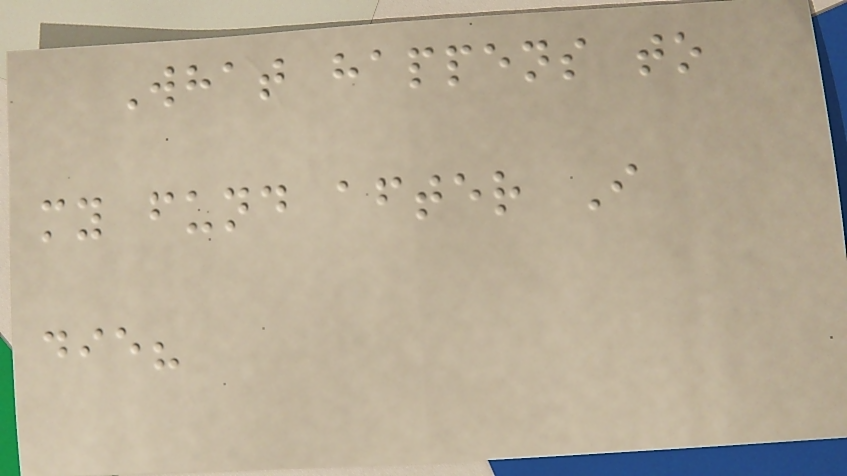What happens to
my fund after I
die?
